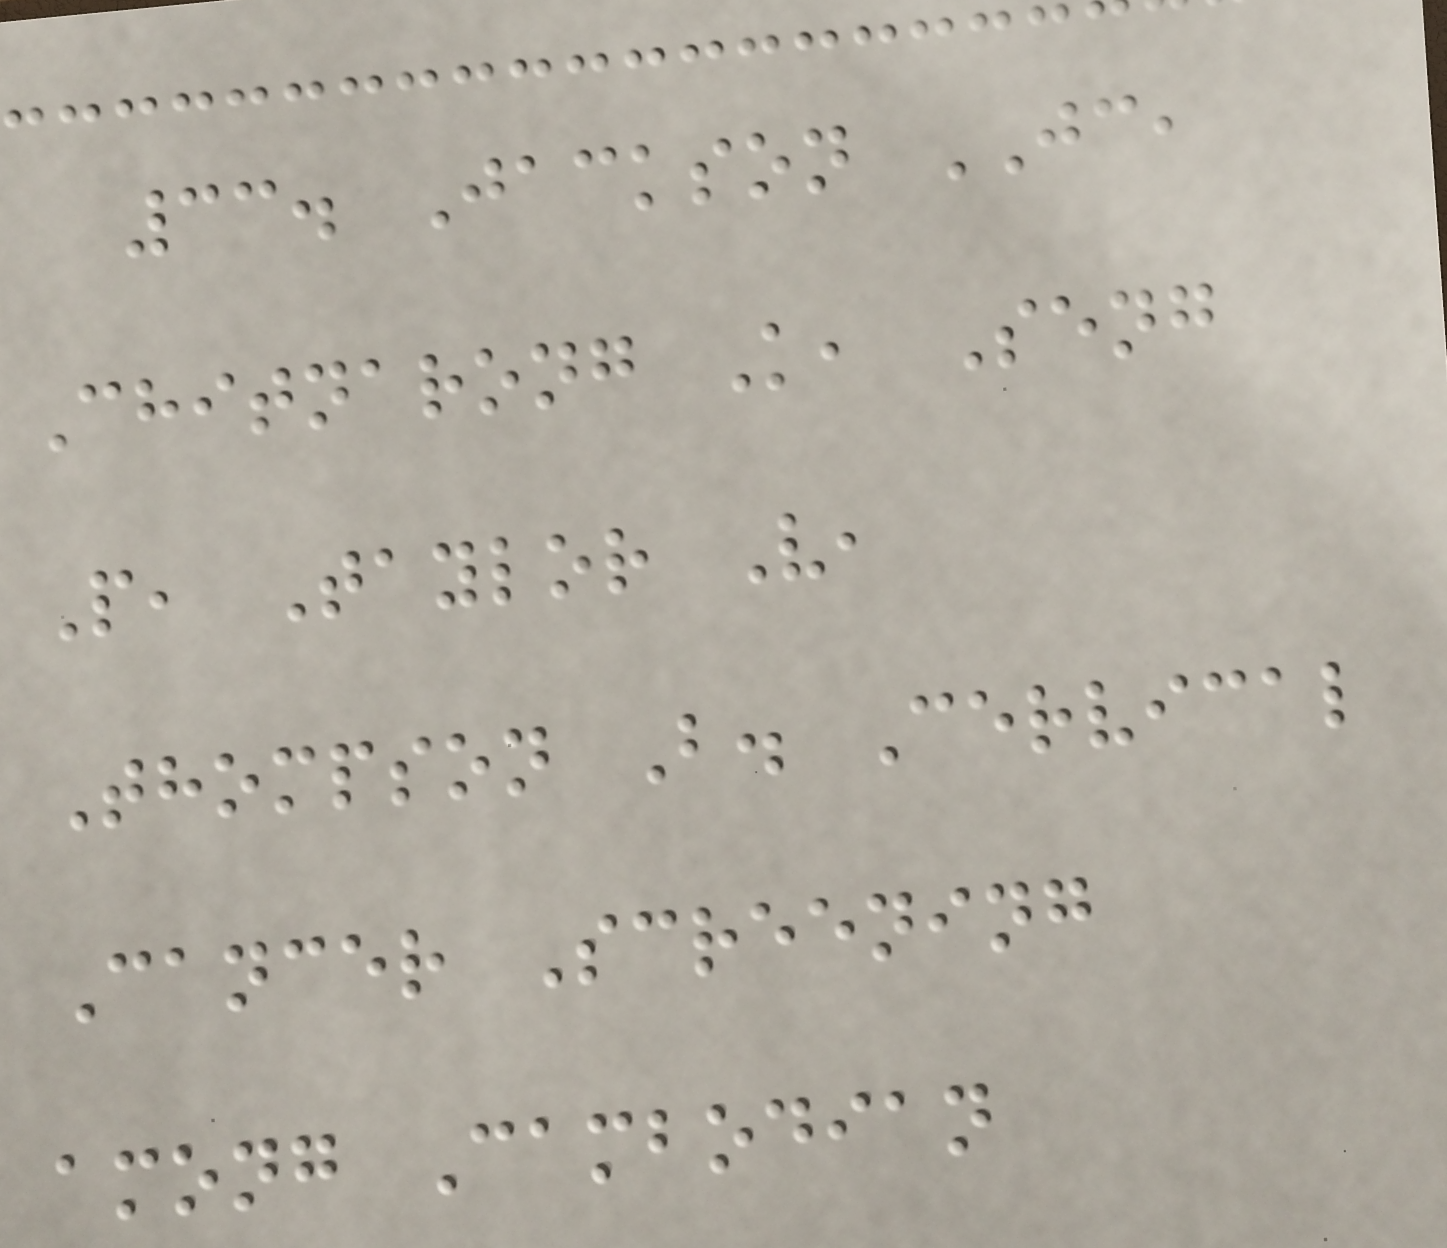33. Jackson JC,
Chitnarong K, Seng
P, Taylor V,
Thompson B. Cervical
Cancer Screening
among Cambodian
